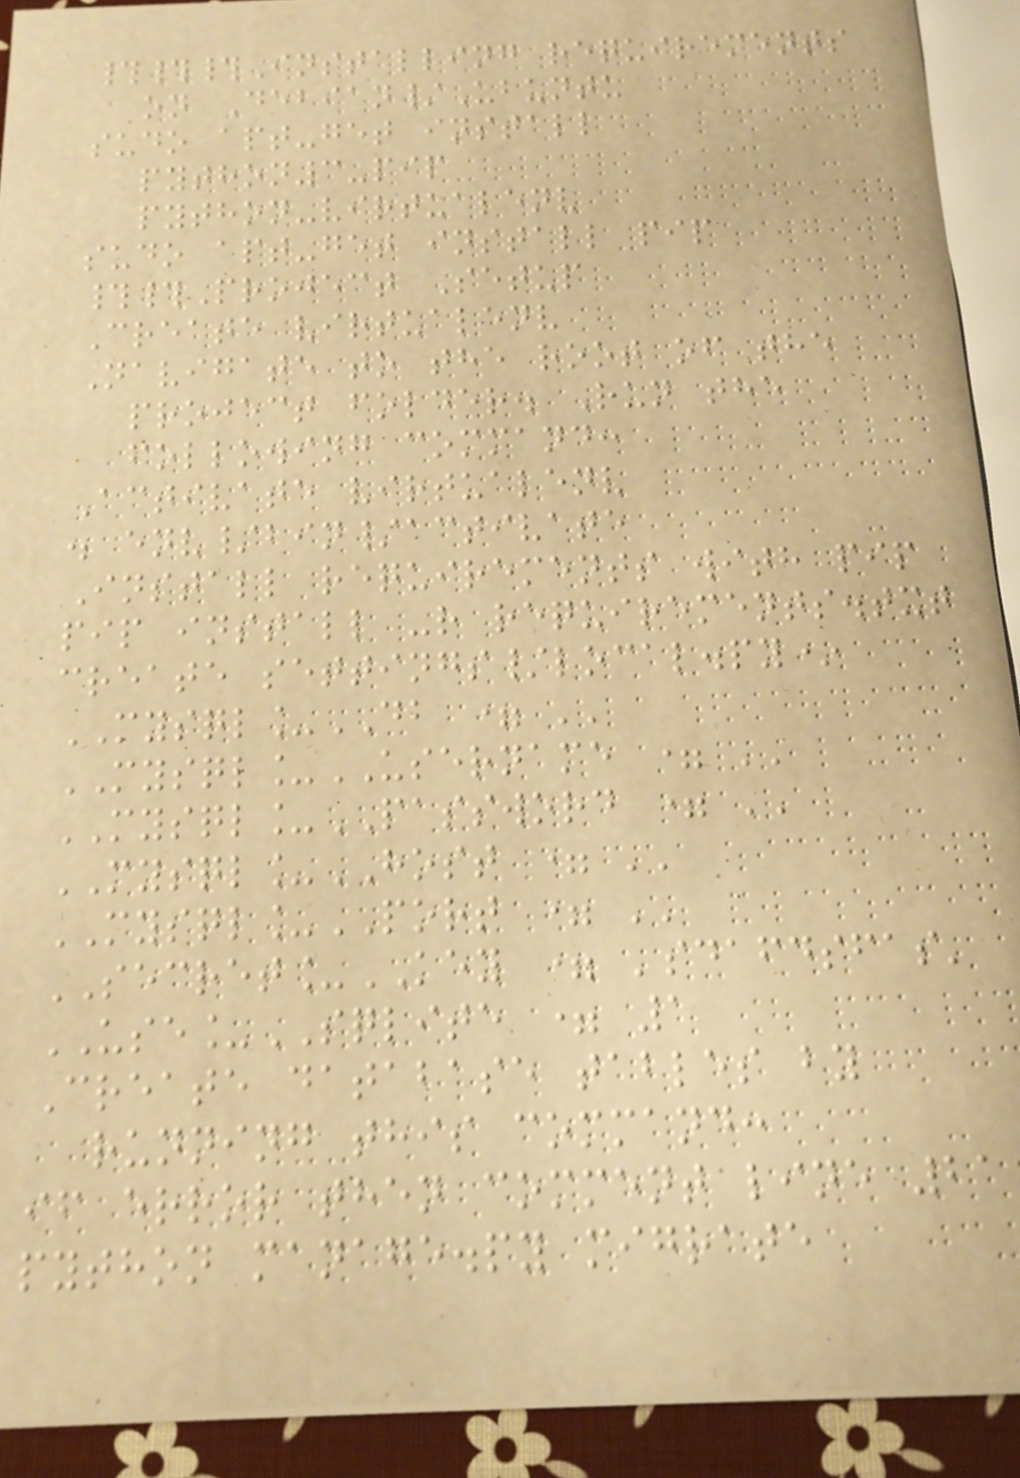###Installing requirements
on Debian/Ubuntu
sudo apt-get install
python3-pip
python-virtualenv
sudo apt-get install pip
##Project Setup
Create virtualenv
Navigate to the root of the
project folder. Run the
following command:
Activate virtualenv
. env/bin/activate
Install requirements with pip
pip install -r requirements.txt
create settings/local.py*
MYSQL_DB = ''
MYSQL_USERNAME = ''
MYSQL_PASSWORD = ''
MYSQL_HOST = ''
MYSQL_PORT = ''
SECRET_KEY = 'sdafdsfas'
USE_SQLITE = 1
Create database tables by
running this command:
if error then comment line 21
python manage.py migrate
